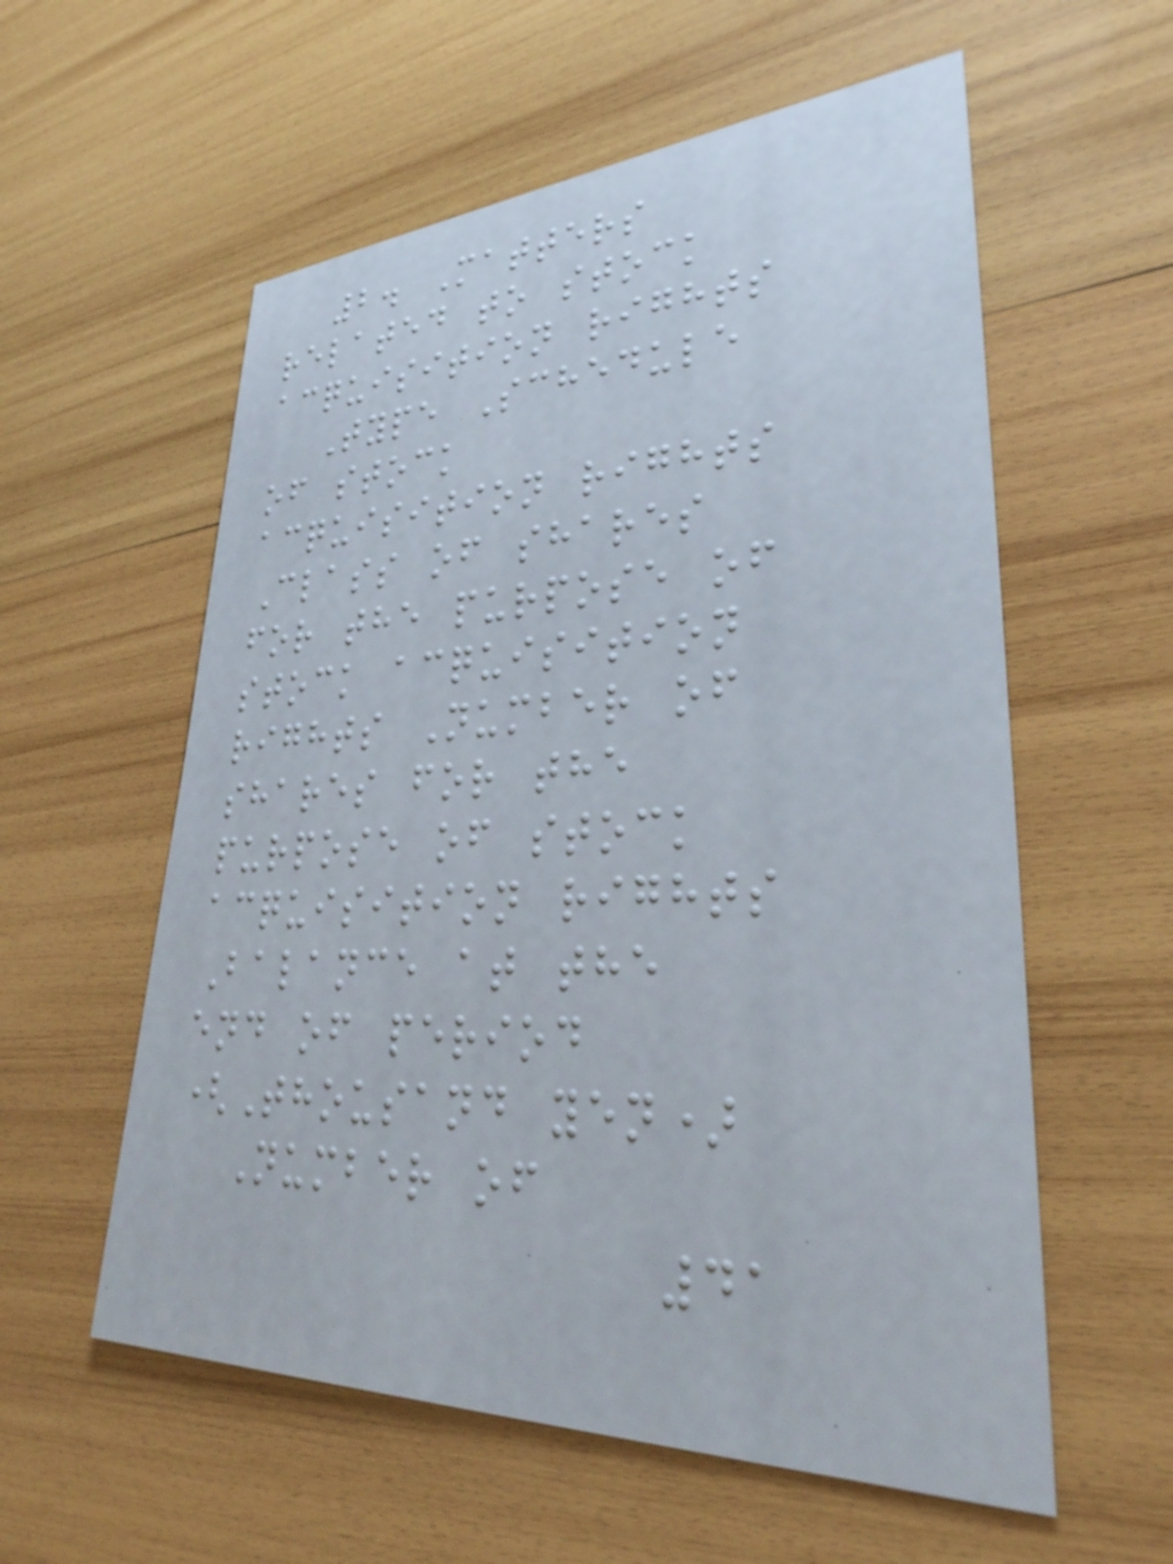2. Matters
related to stock
acquisition rights
Type Schedule
of stock
acquisition rights
Class of shares
for the purpose of
stock acquisition
rights Number of
shares for the
purpose of stock
acquisition rights
Balance at the
end of period
(Thousand yen)
Number of
41
